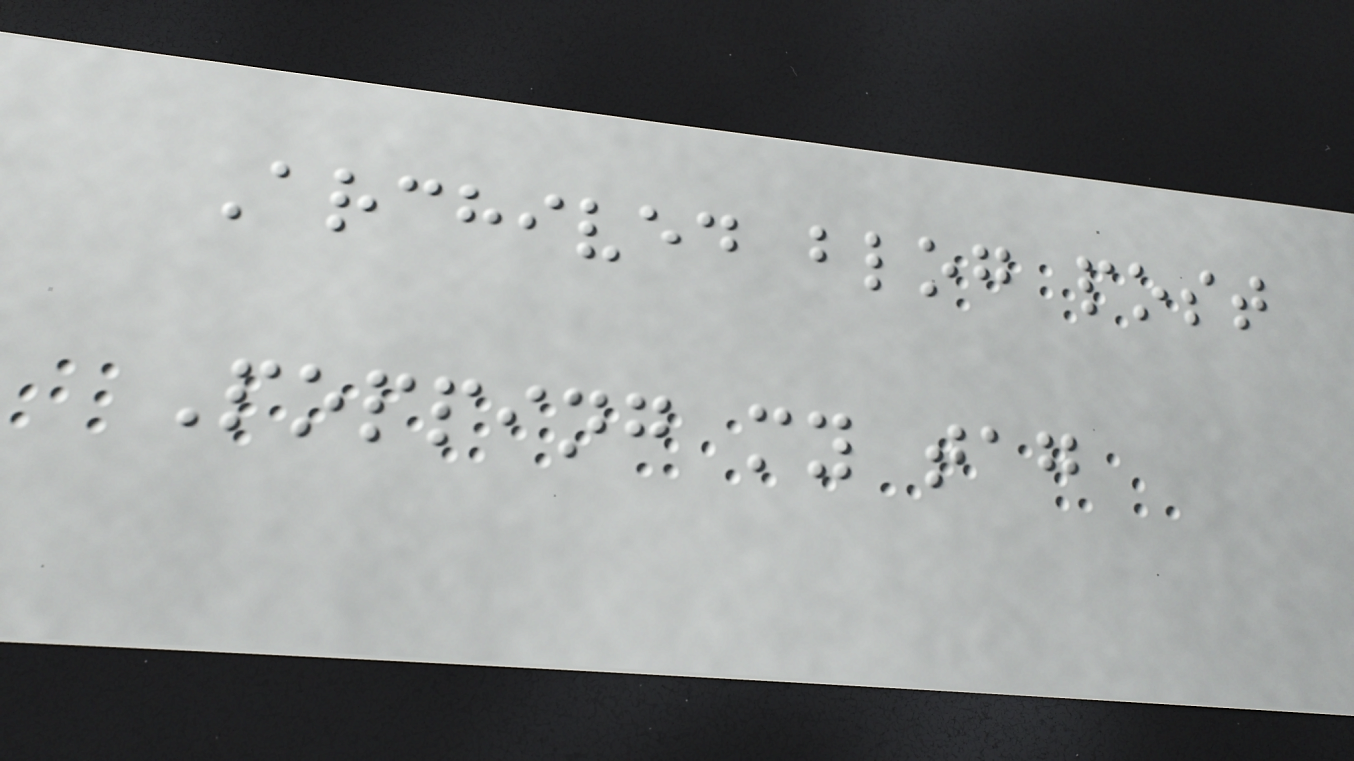Archived blog post
Popping my tag
